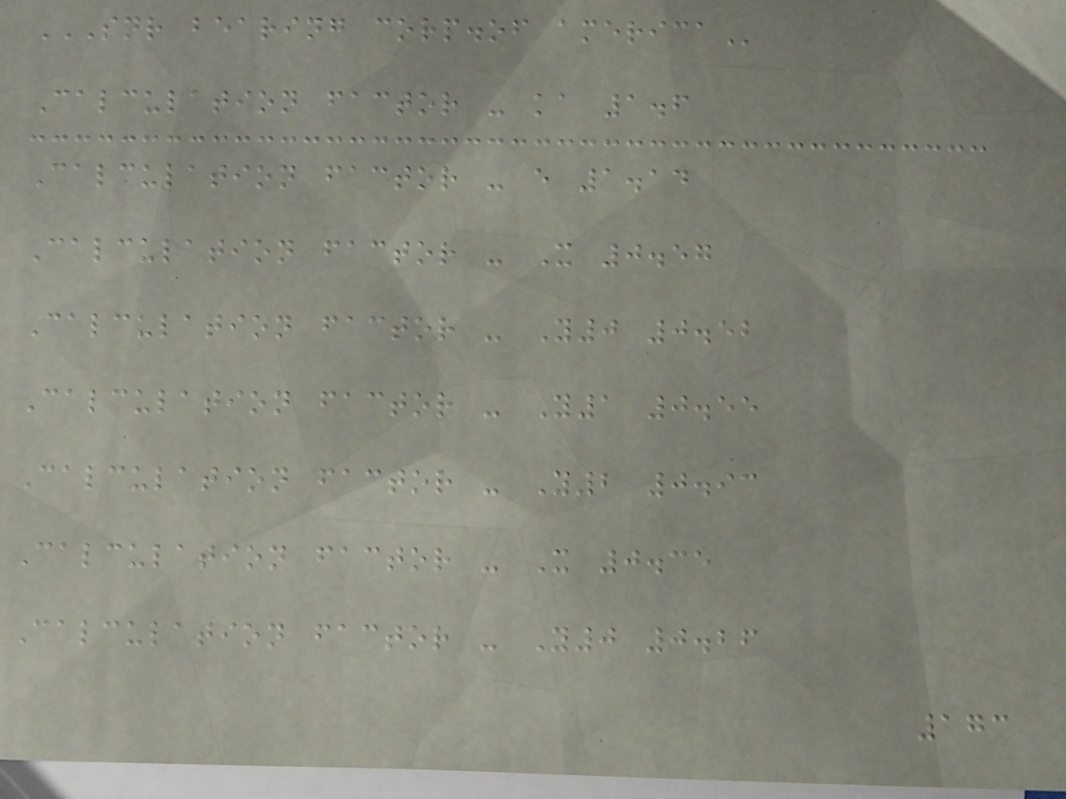SNR BEARING CORP.OF AMERICA
Calculation factor - ka 1.6
Calculation factor - e 1.14
Calculation factor - X 0.57
Calculation factor - Y0 0.52
Calculation factor - Y1 0.55
Calculation factor - Y2 0.93
Calculation factor - X 0.35
Calculation factor - Y0 0.26
173
